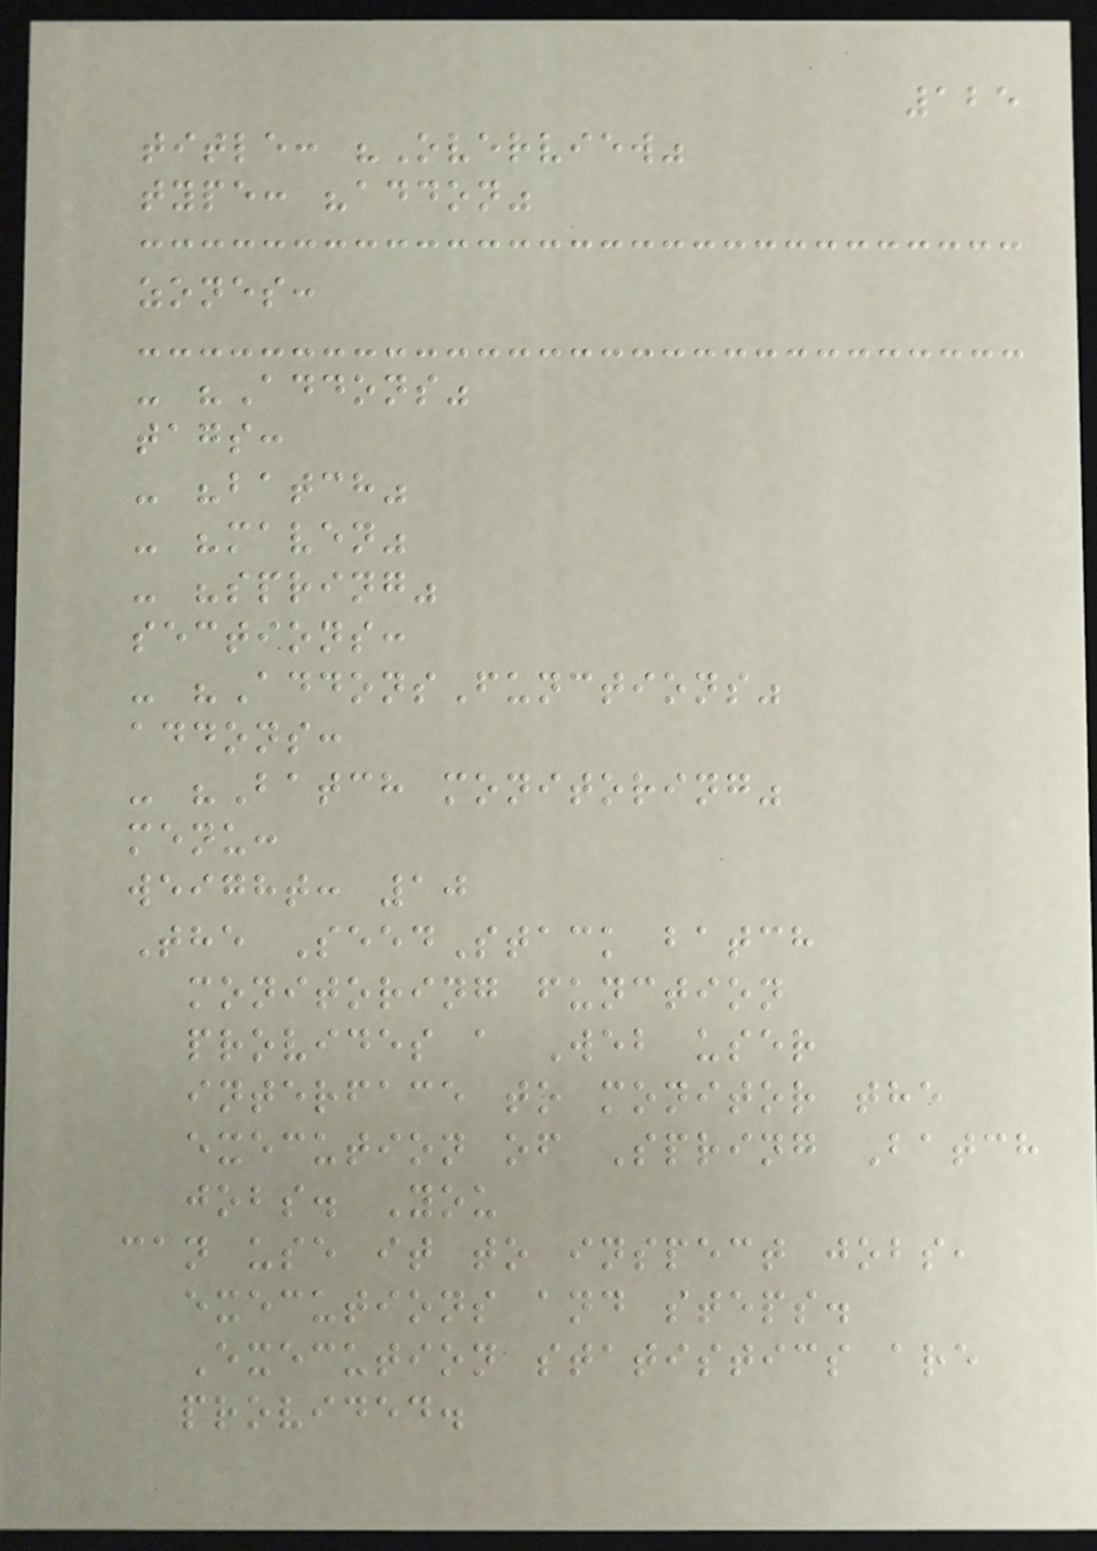125
title: "Overview"
type: "addon"
zones:
- "Addons"
tags:
- "batch"
- "maven"
- "spring"
sections:
- "AddonsFunctions"
addons:
- "Batch monitoring"
menu:
weight: 10
The SeedStack batch
monitoring function
provides a Web user
interface to monitor the
execution of Spring Batch
jobs. You
can use it to inspect jobs,
executions and steps.
Execution statistics are
provided.
